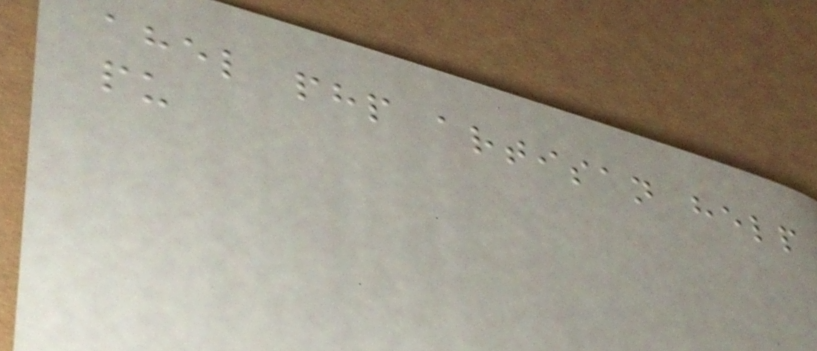ahel php artisan help
pu
